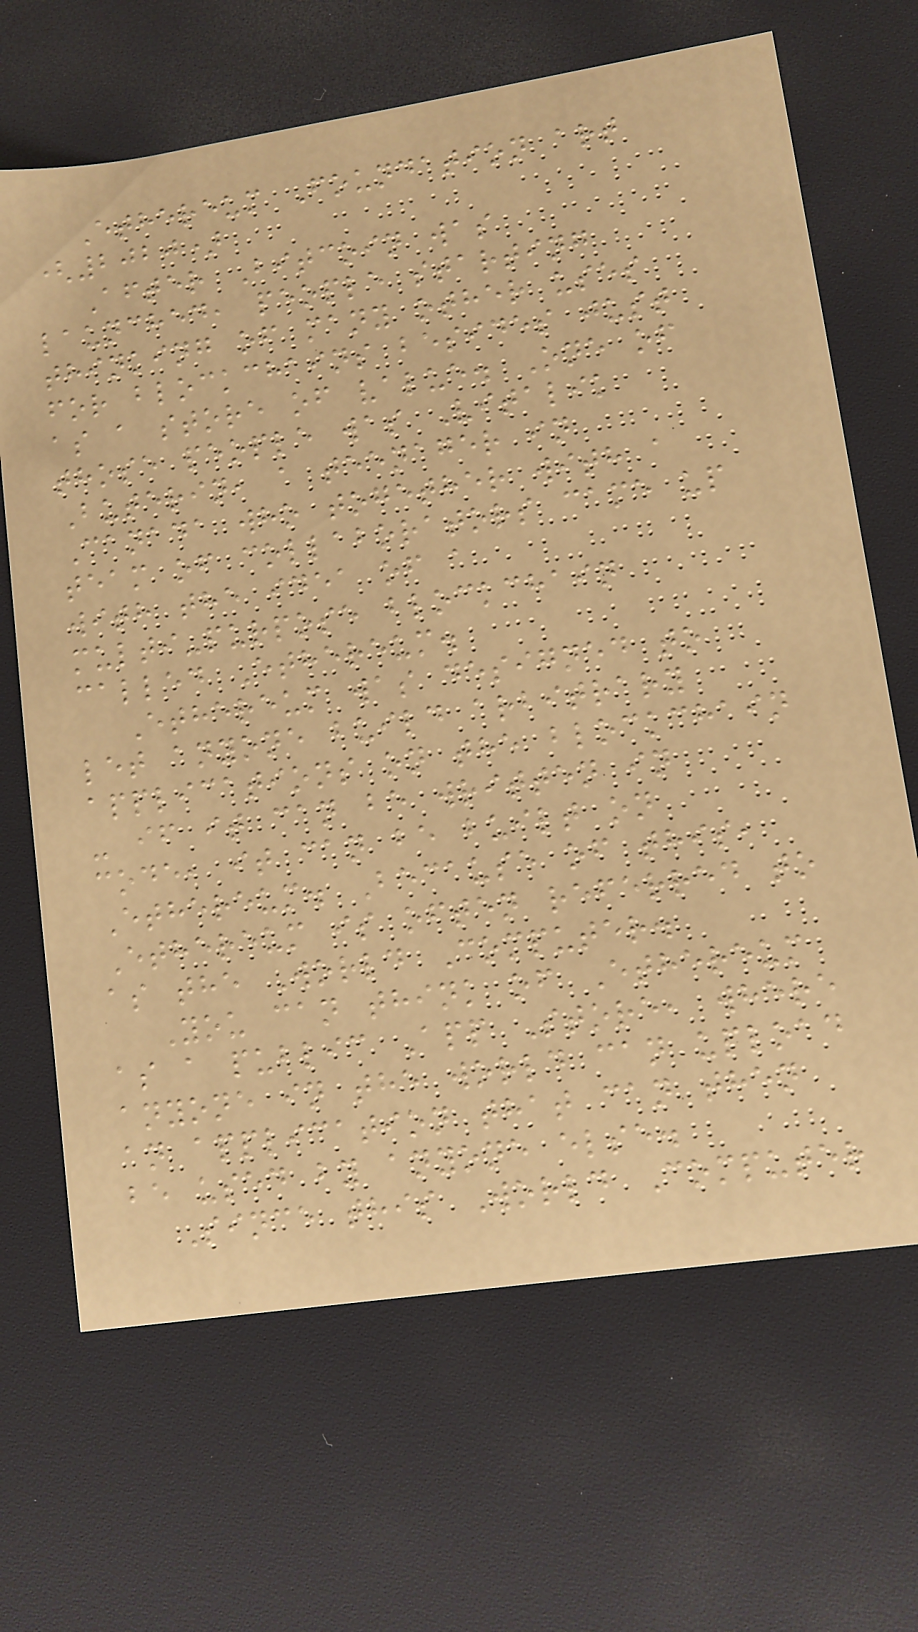Ethereum Foundation art
(2020)
After Bitcoin was
launched, people starting
thinking of many other uses
for blockchains besides just
as a store of value. One of
those people was Vitalik
Buterin, a teenager in
Canada who together with a
team of collaborators came up
with the idea of a
multi-purpose blockchain
called Ethereum.
Ethereum was designed to
let anyone build arbitrary
applications on the blockchain
- if it can be written in
code, it can be built on
Ethereum. Because of this,
Ethereum is often referred to
as the World Computer.
You can think of Ethereum
as a public App Store, where
anyone in the world can upload
an application that can then
be used by anyone else.
Since this World Computer
